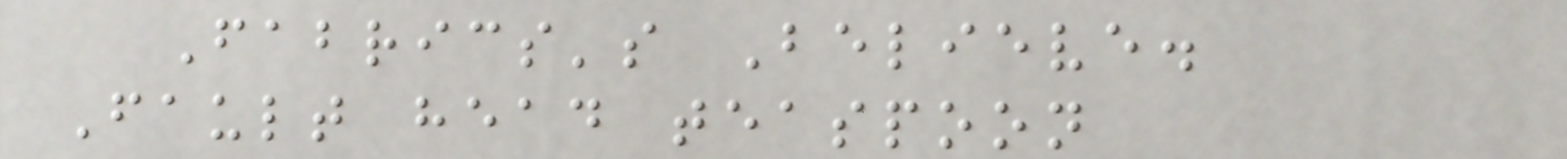Fabrics's Believe.
Fault head teaspoon
